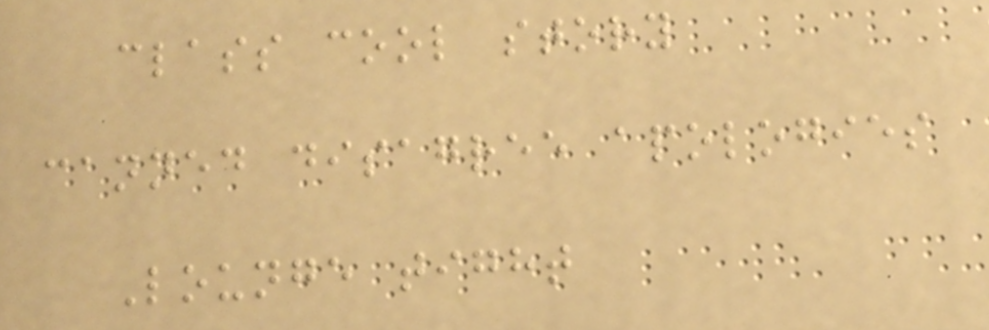class cool story
canned disagree apologies
Lounge tight
